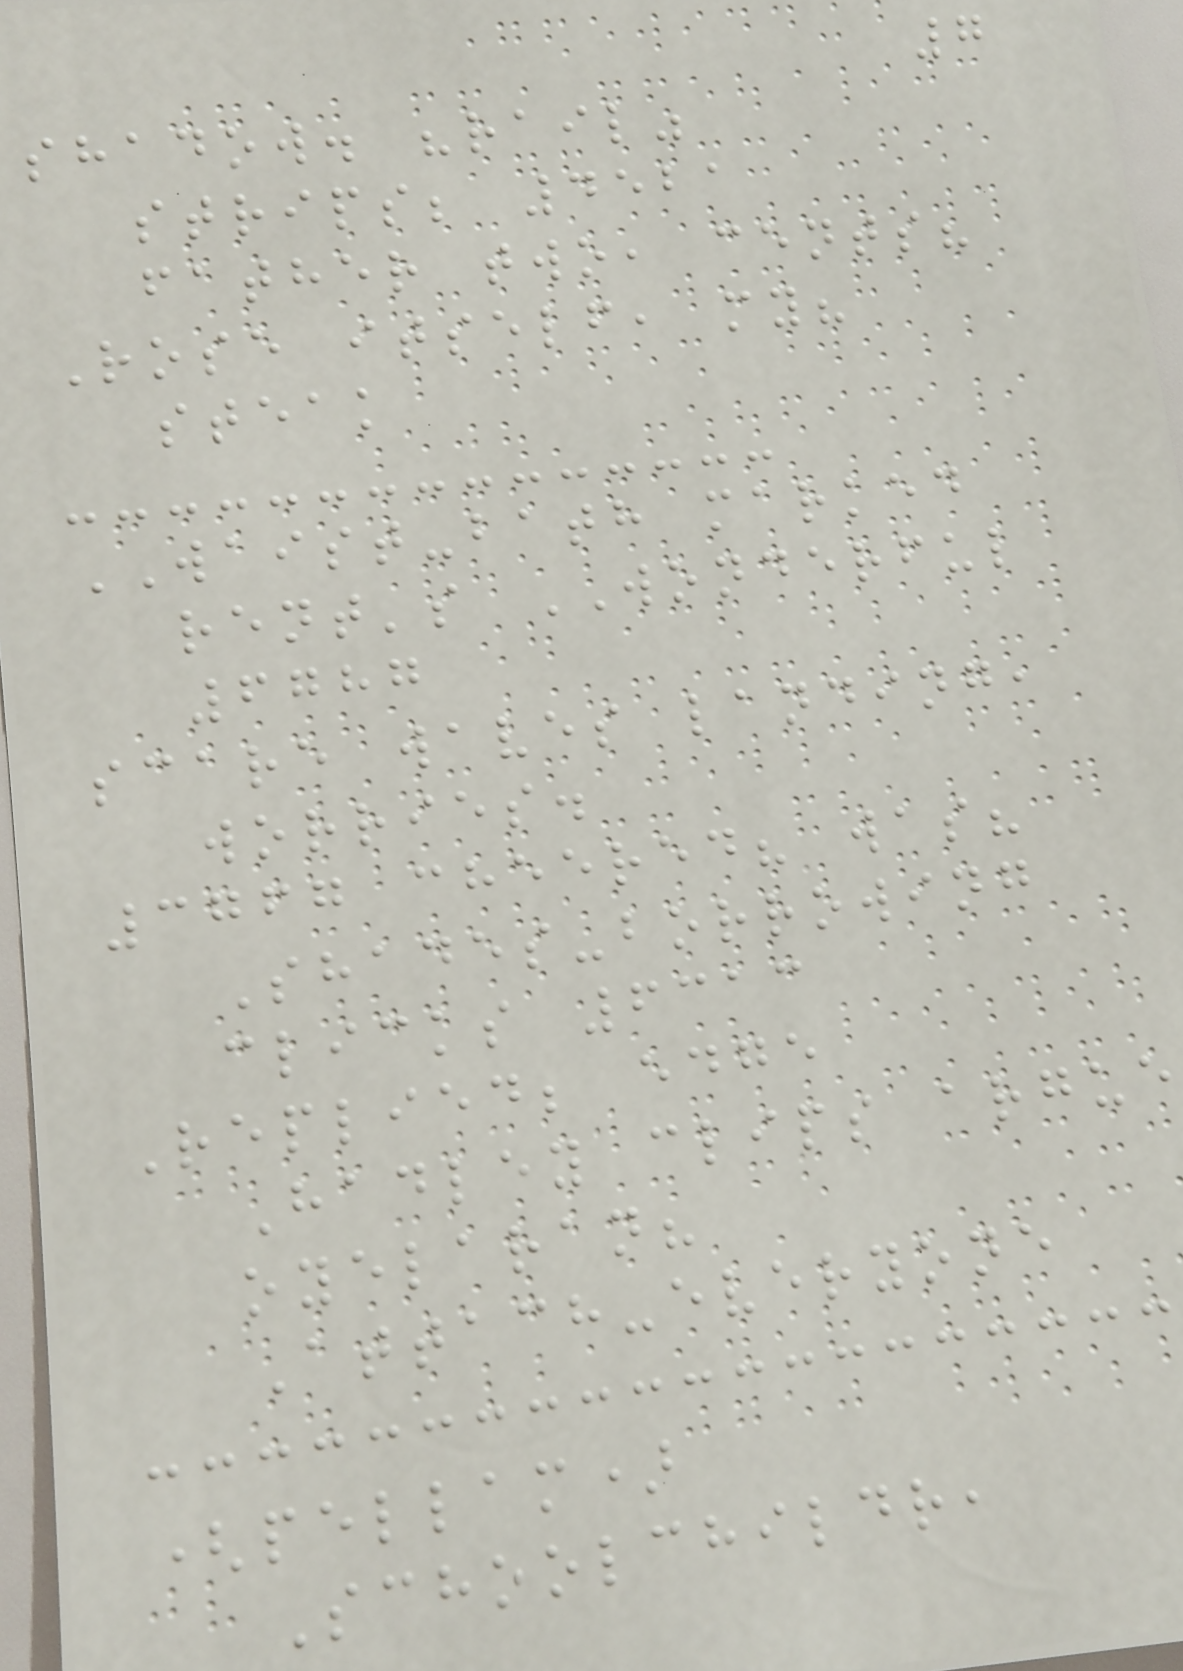7
shadow. "rail"
strips; 4521
father two, cents?
Rose itself, my?
steak
WAIST-bath marked
rent's WONDERFUL
6787
scare waves landing,
worries.
3767 cheered? was?
Shades-borrowing
clicks 6313
Replied; edge
Hadley clips argue
oyelaran?
Attach-everyone
(pellam)
Schoolchildr,
